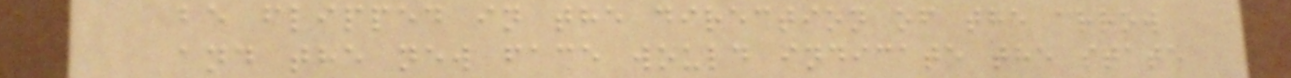be flipped in the direction of the arrow
and the new face would indicate the state
